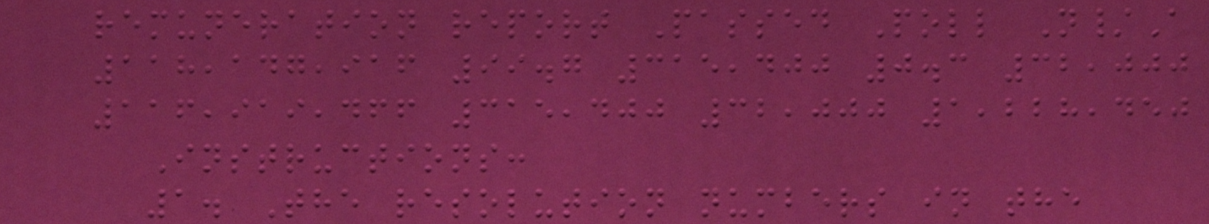remuneration report Passed Poll N/A
118,147,916 99.7 315,400 0.3 32,000
116,919,466 315,400 32,000 1,228,450
Instructions:
1. The resolution numbers in the
